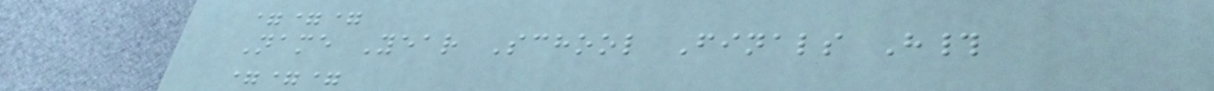===
Name Year School Finals H#
===
